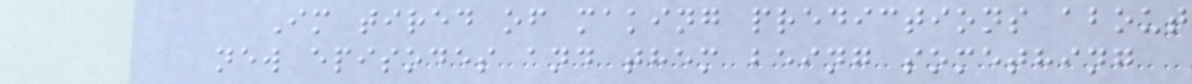Im tired of making predictions about
new episodes and them being something
